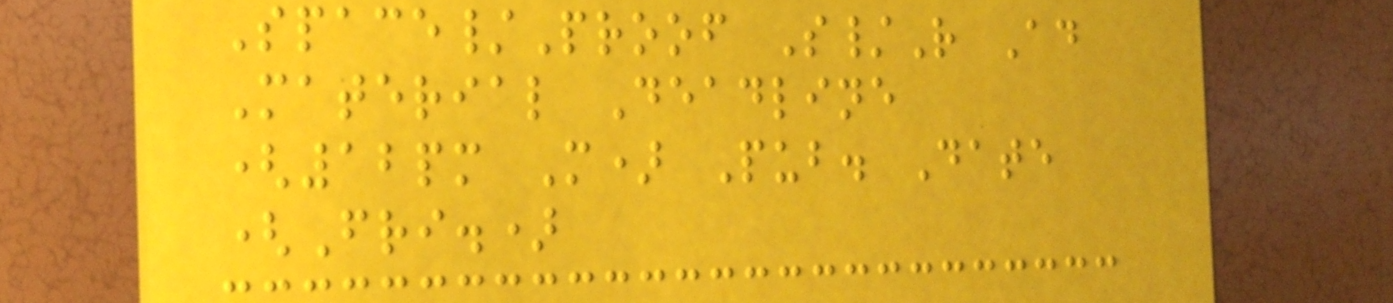Space/Proof S/R Ad
Material Deadline
(12pm M) Pub. Date
(Fri.)
